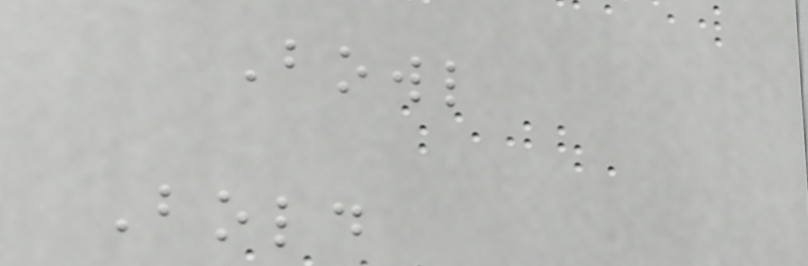Bowl
Bold
